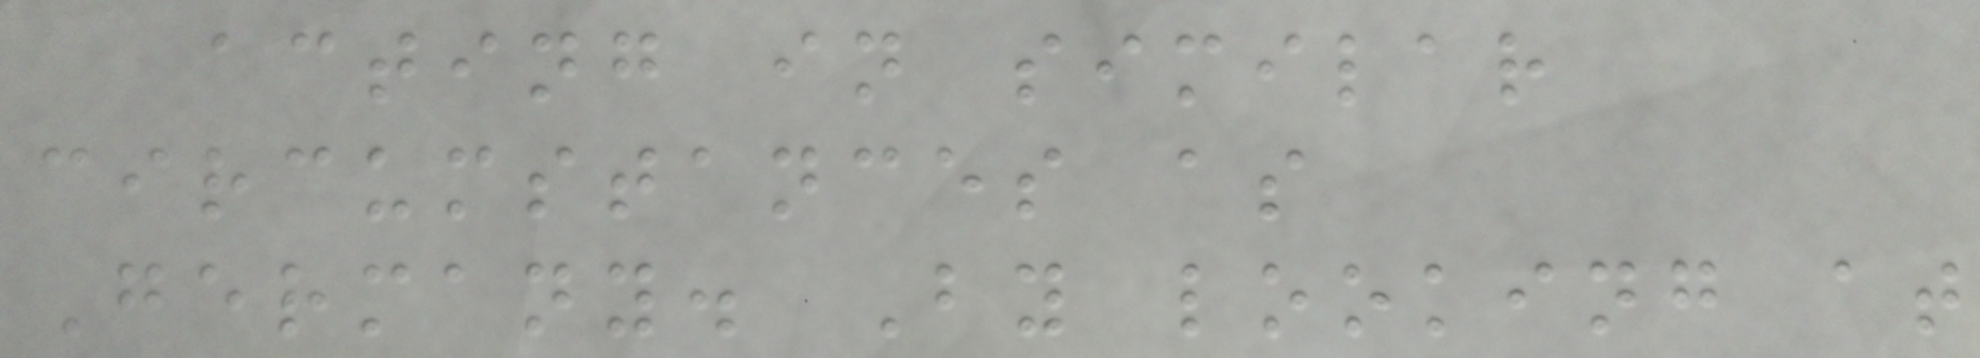acting in similar
circumstances as
Germany. By looking at
